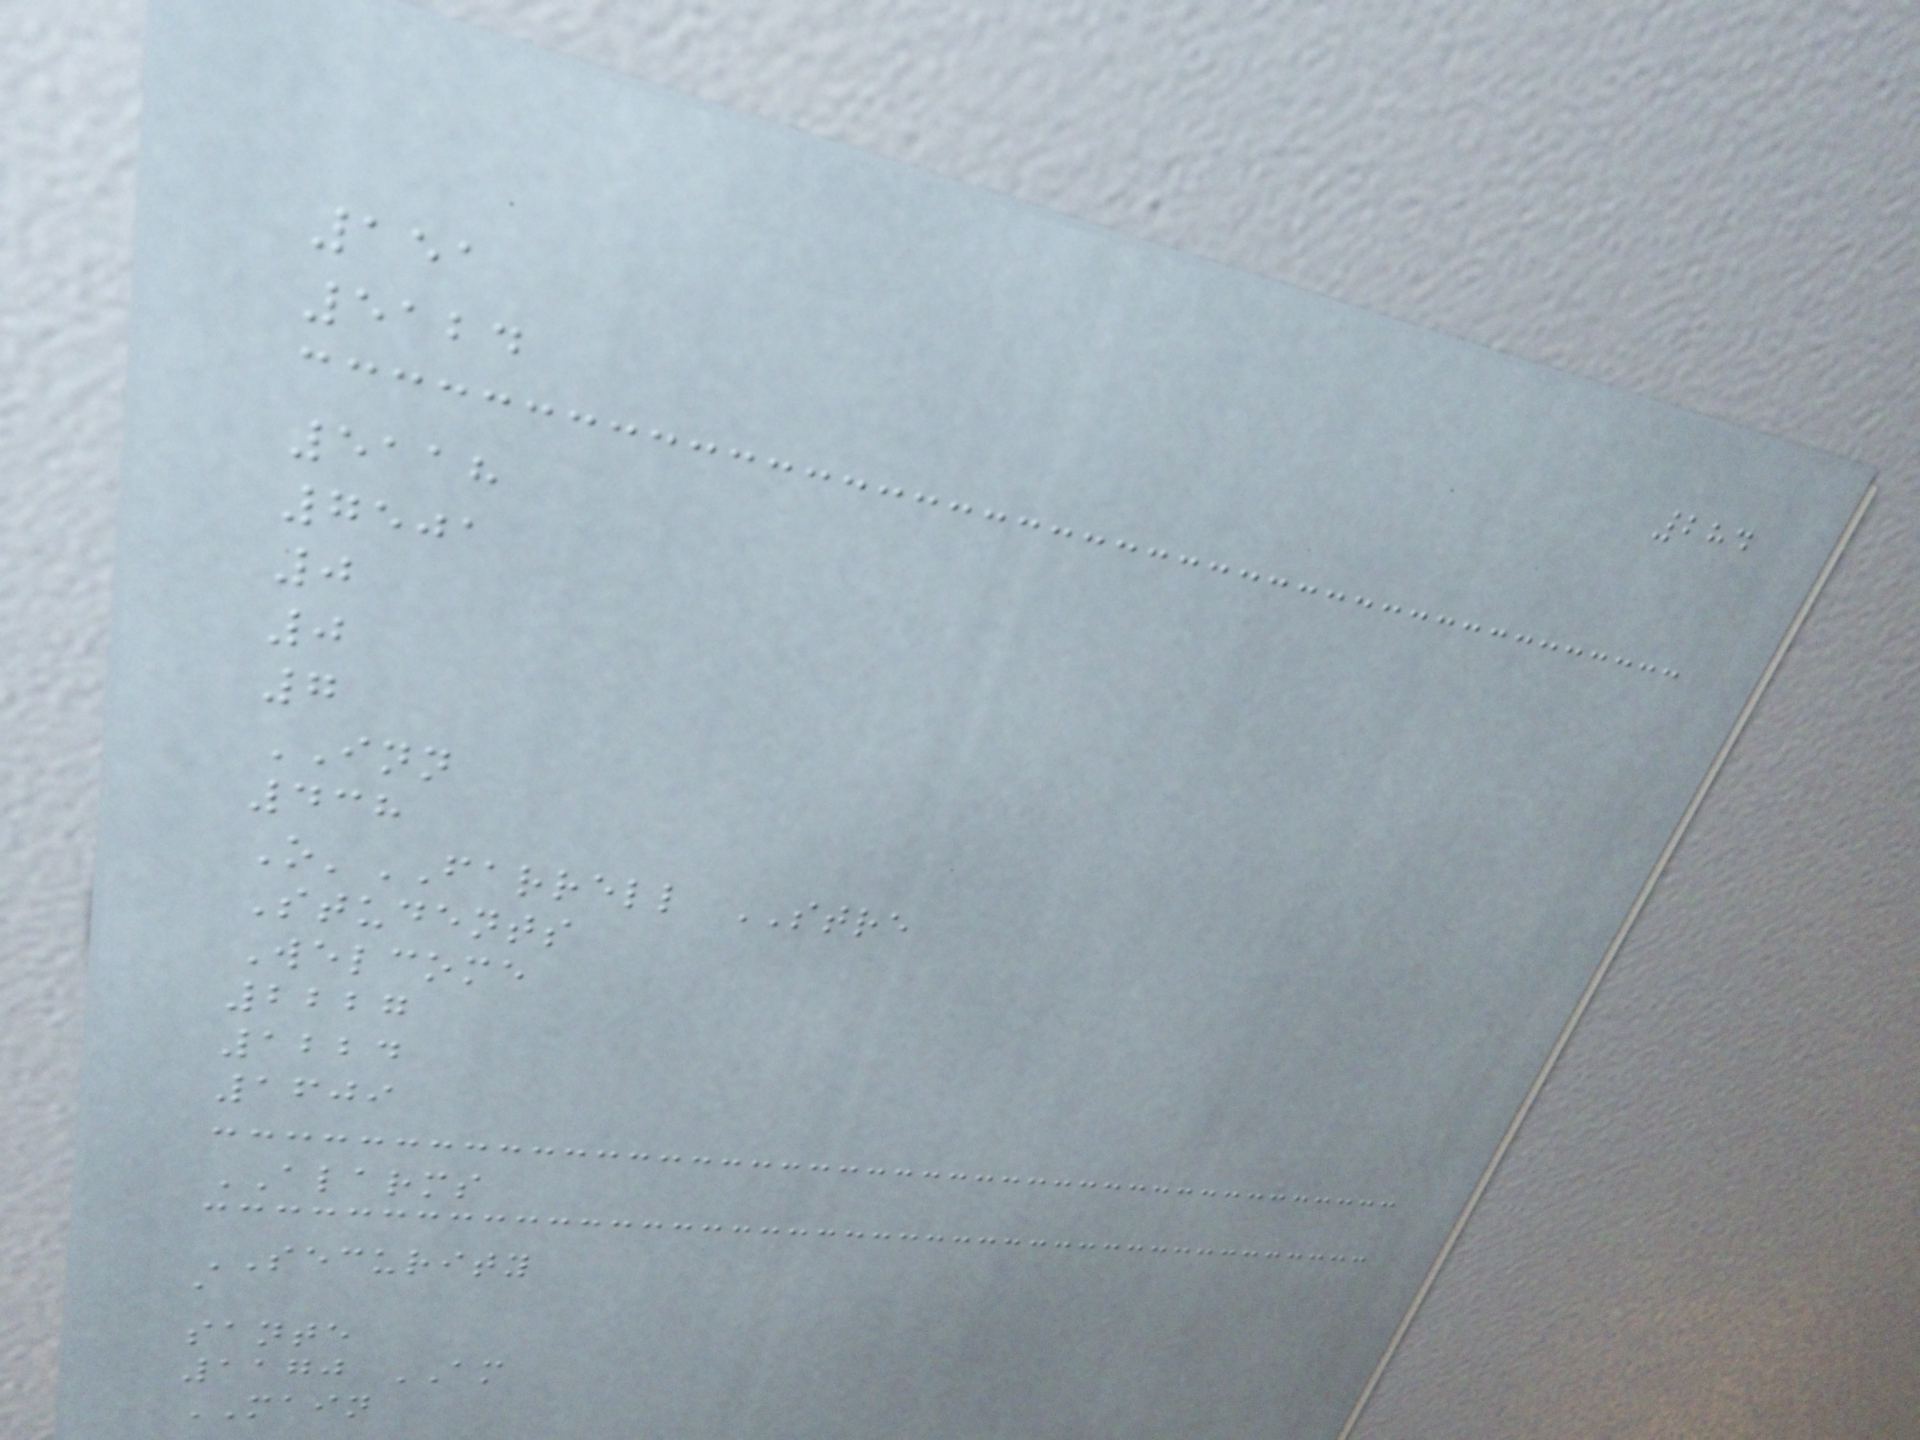284
151
5124
5118
7501
0
0
7
INN
438
O'FARRELL STRE
Students
Welcome
2227
1224
1609
ALARMS
SECURITY
a
sante
1170 AM
MAIN
